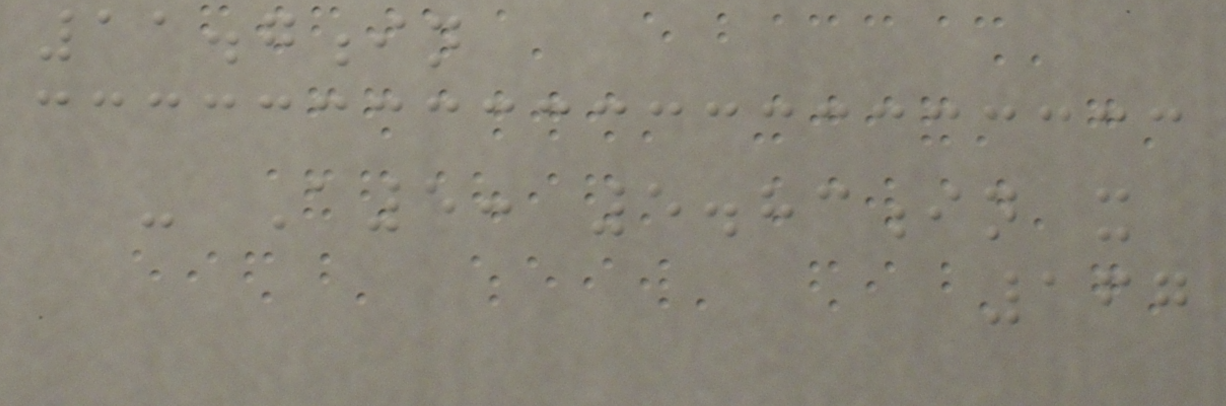11.7in
- A5: 5.83in x
167
